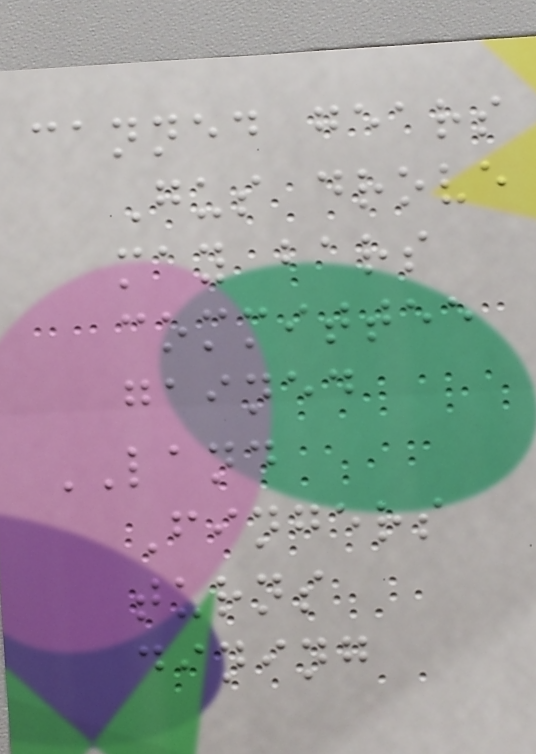canned gears
Gus drove
may bars
committee
gained
LAND
Fingers
turns
dining
